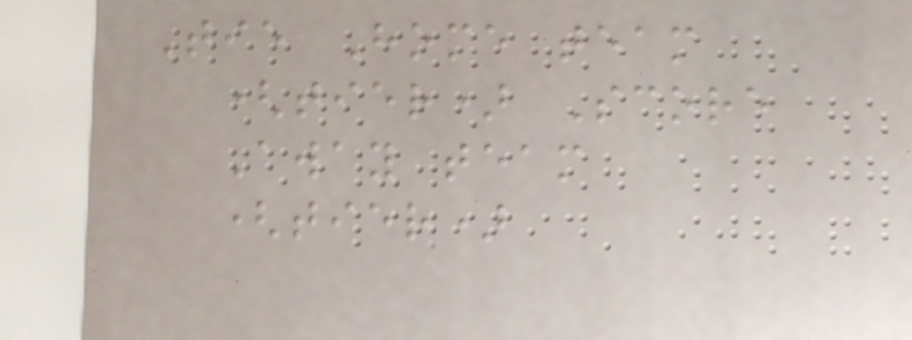Tie Home team
(tier) Score
Away team
(tier)
